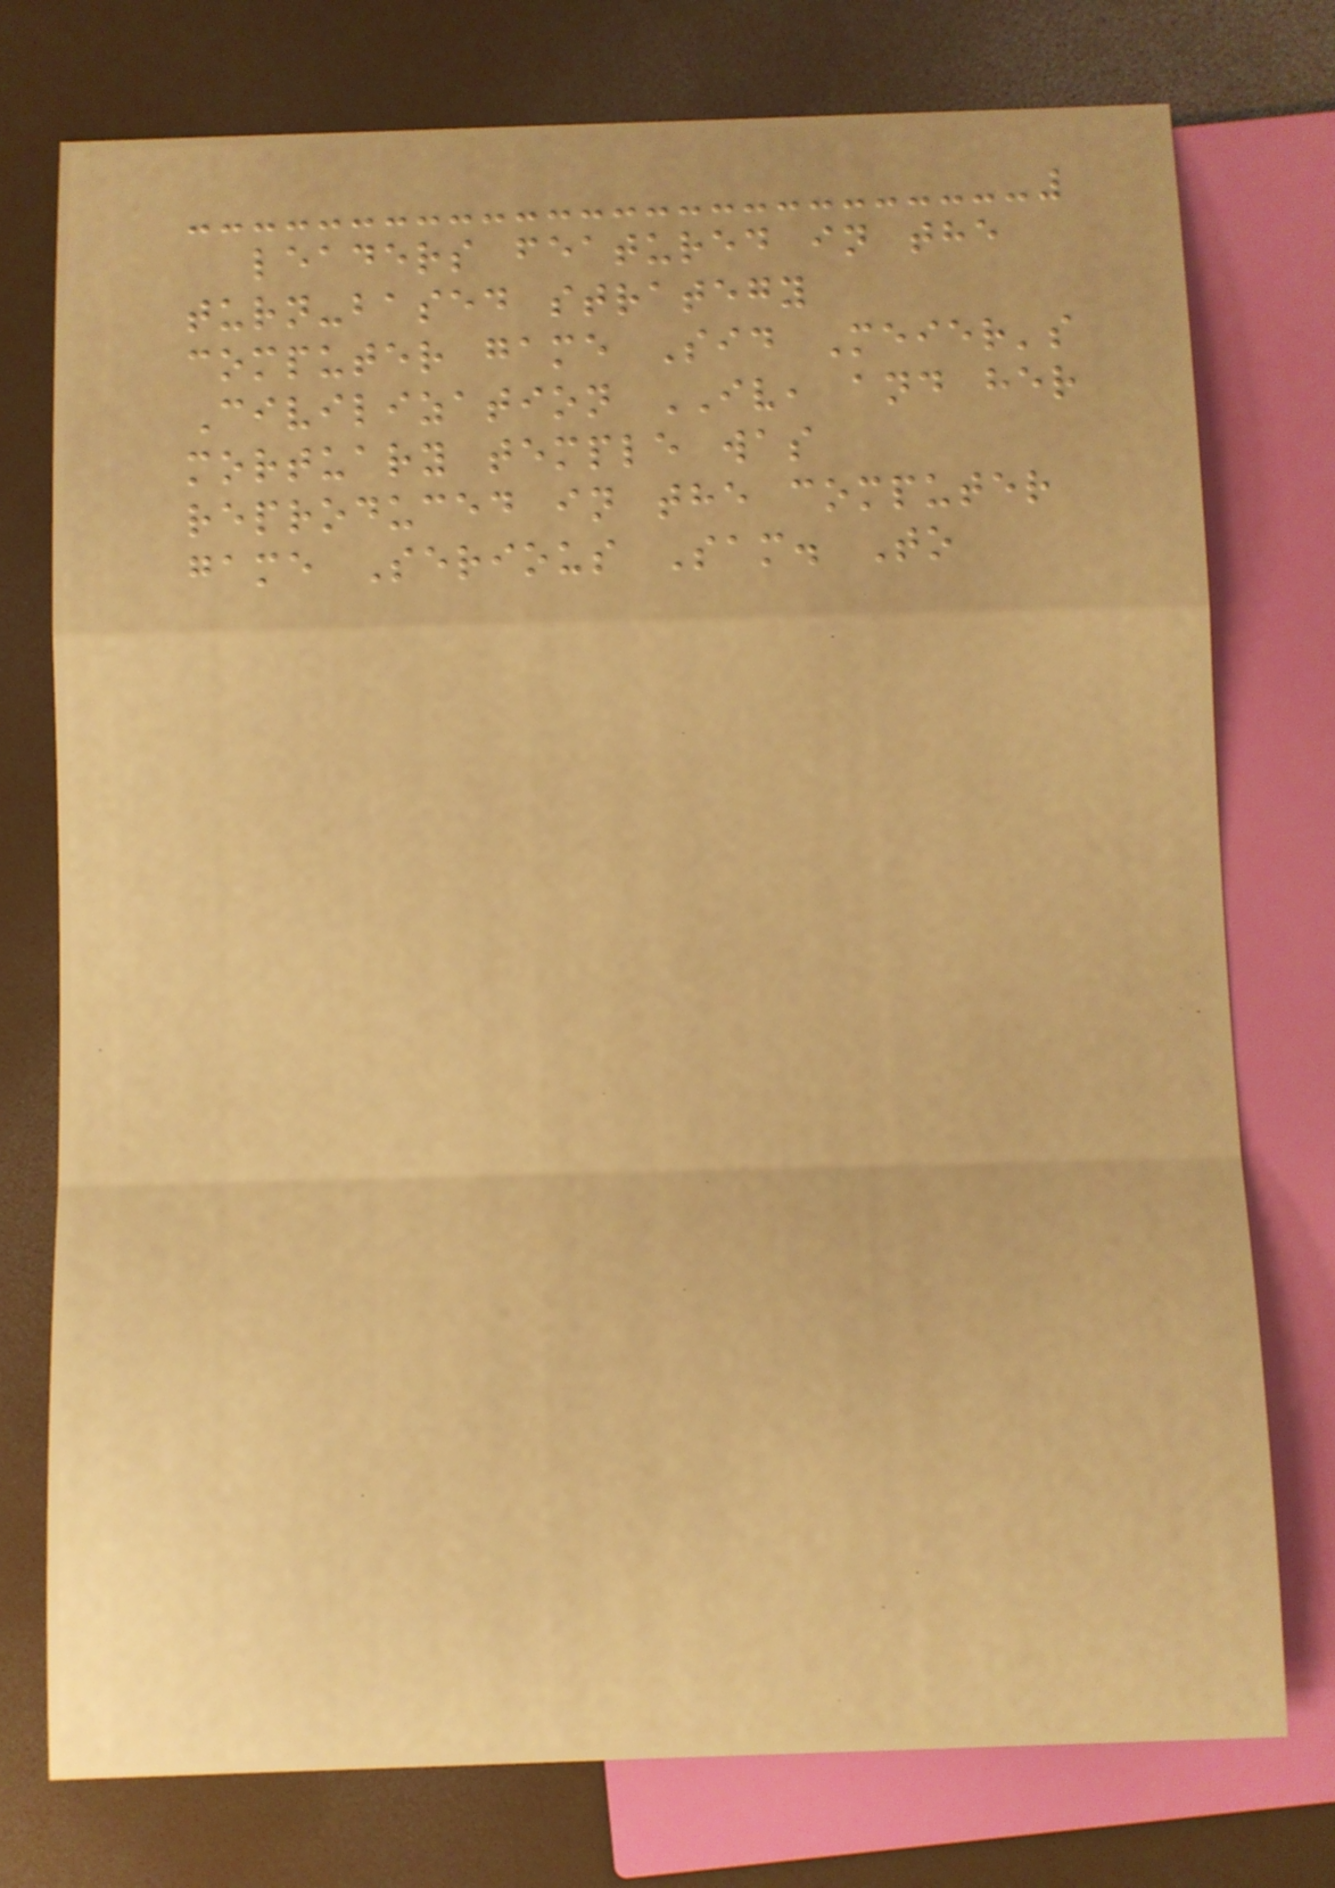leaders featured in the
turn-based strategy
computer game Sid Meier's
Civilization IV, and her
mortuary temple was
reproduced in the computer
game Serious Sam. To
